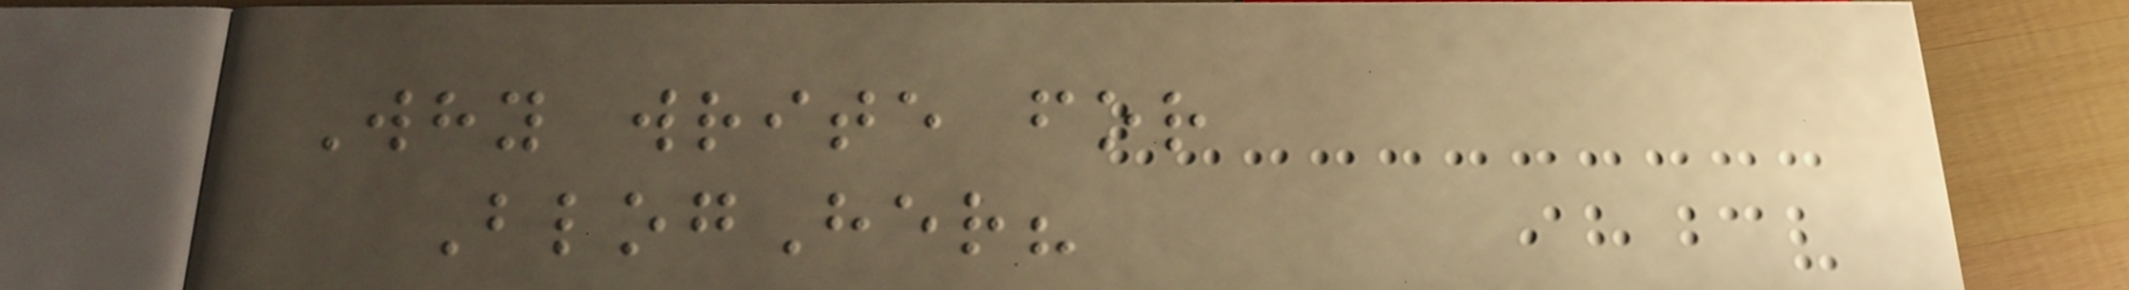Why write for
BlogHer?
